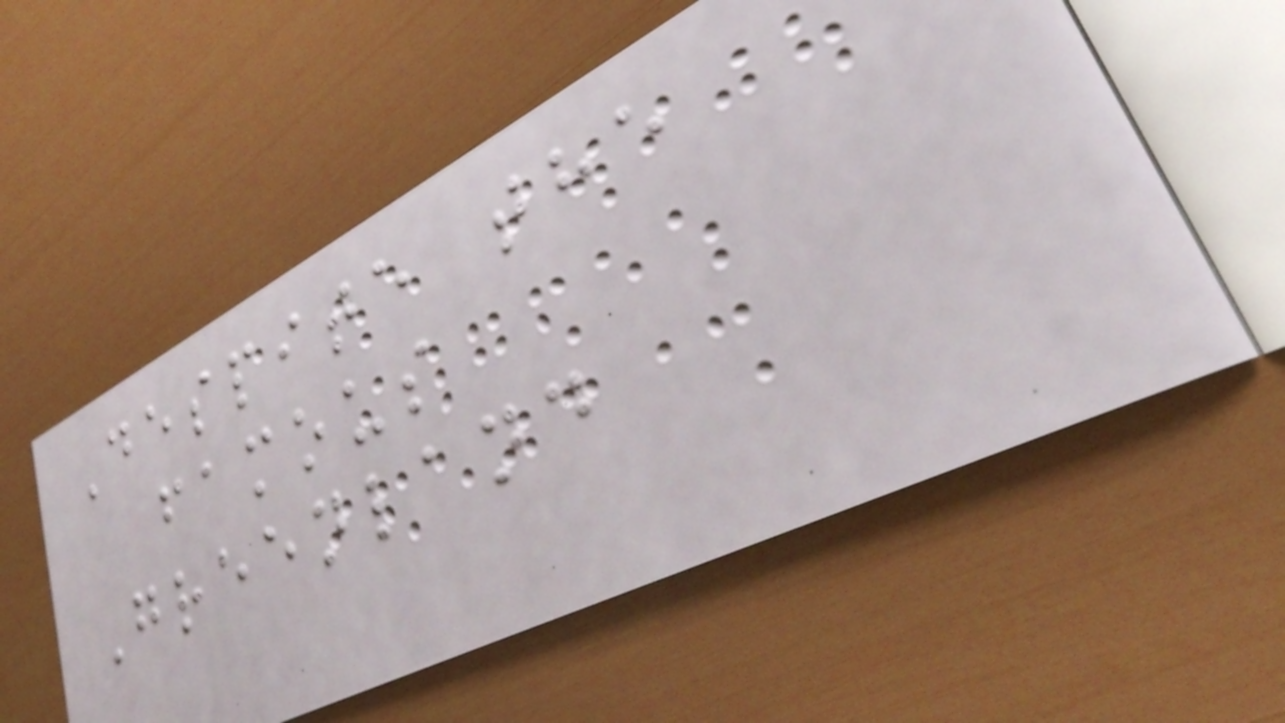Despite the
famous
Greenland
